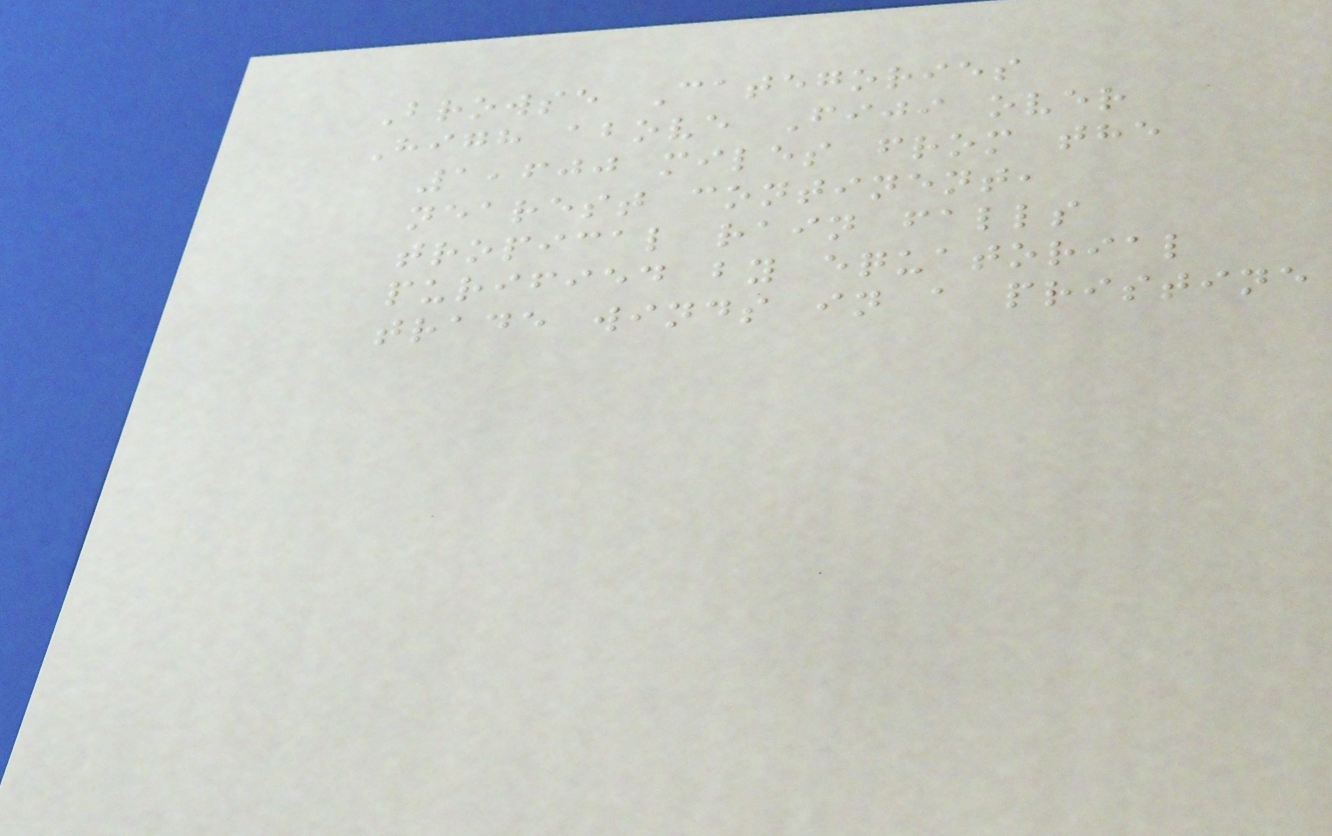Browse Categories
High above Fiji over
1,600 miles from the
nearest continent,
tropical rain falls
purified by equatorial
trade winds in a pristine
